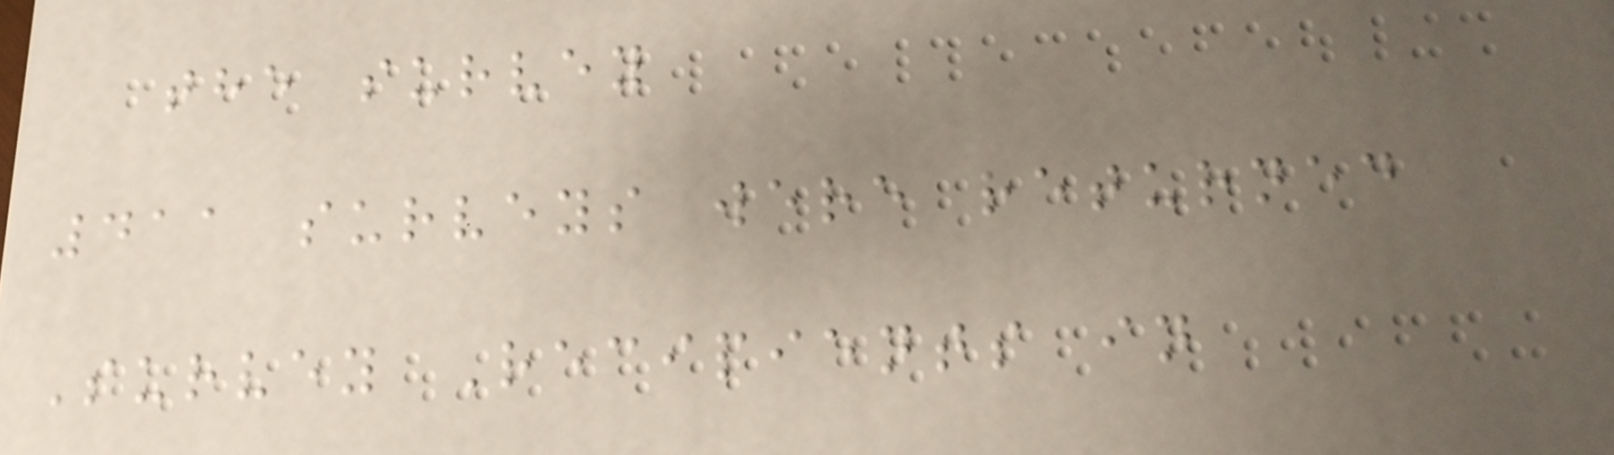the survey
411 surveys were returned
Survey Recipients in
